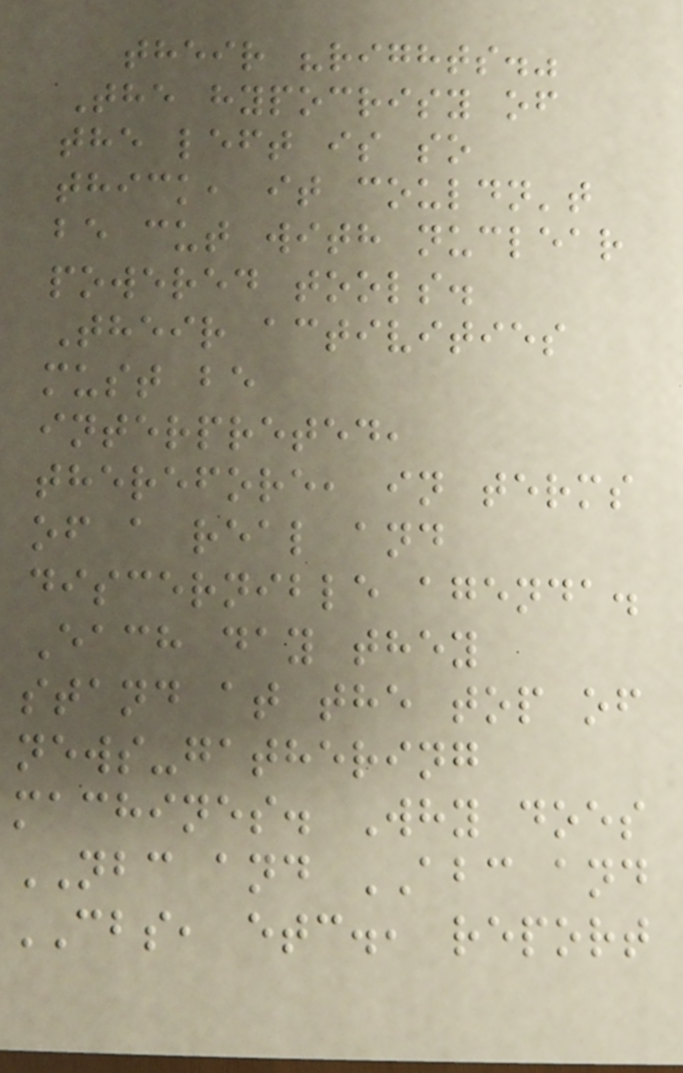their "rights."
The hypocrisy of
the left is so
thick, it couldn't
be cut with nuclear
powered tools.
Their activities
must be
interpreted,
therefore, in terms
of a real and
discernible agenda.
Each day they
stand at the top of
news-gathering
machines. Why does
NBC and ABC and
CBS, etc., report
